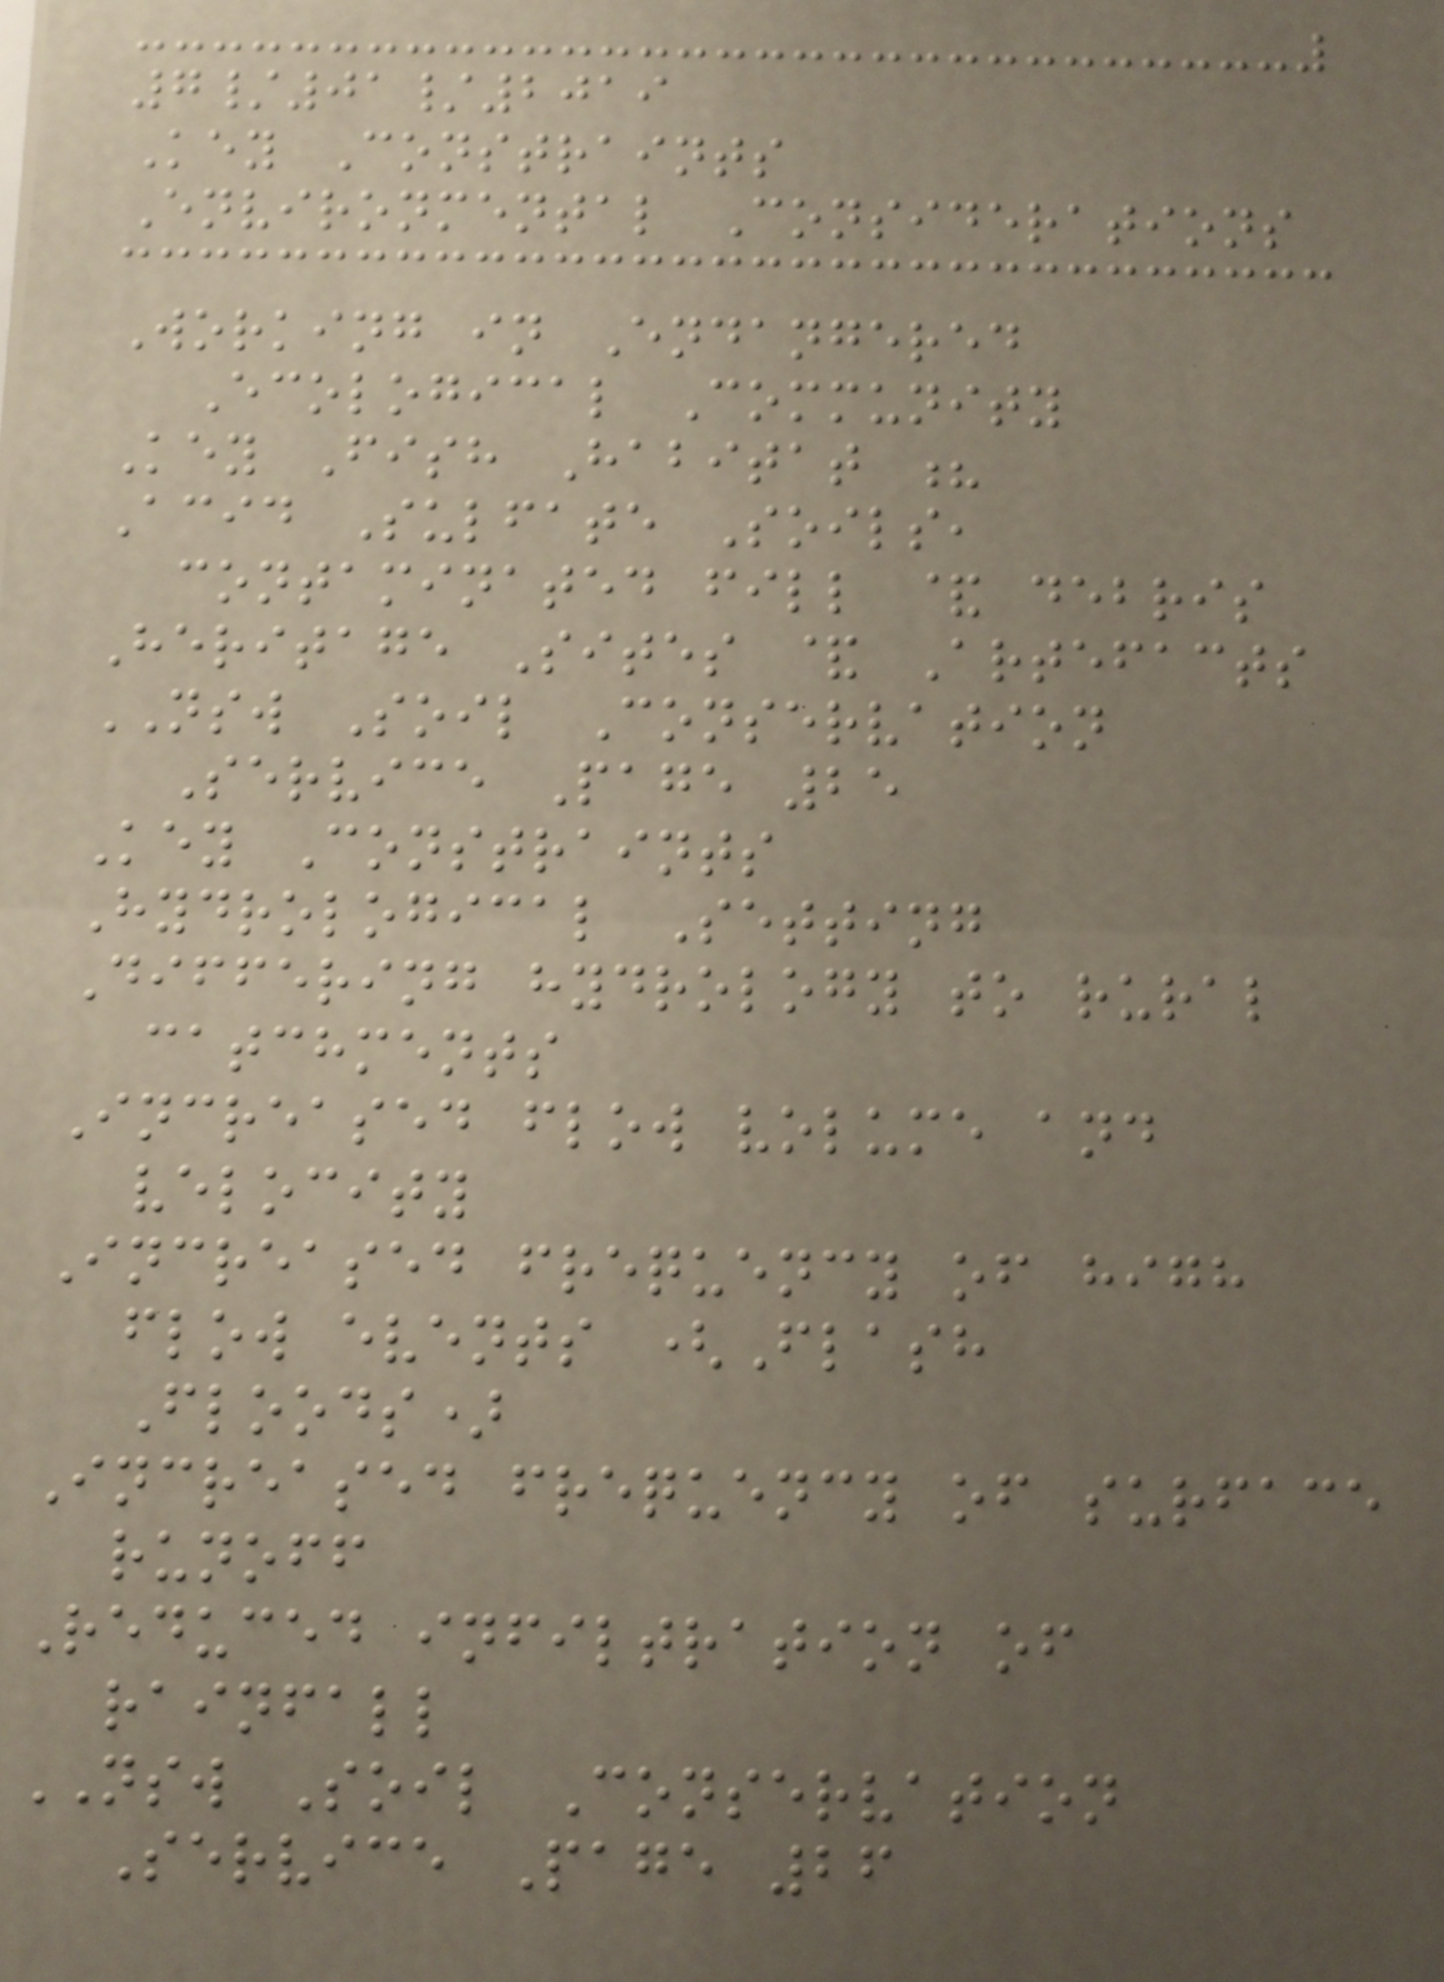7/01/2019
Key Constraints
Environmental Considerations
Working in Endangered
Ecological Community
Key Fish Habitat ?
Acid Sulfate Soils,
contaminated fill & debris
Heritage Sites & Artefacts
NSW Soil Conservation
Service Page 25
Key Constraints
Hydrological Setting
Differing hydrology to rural
catchments
Increased flow volume and
velocity
Increased frequency of high
flow events (Flash
Floods)
Increased frequency of surface
runoff
Reduced infiltration of
rainfall
NSW Soil Conservation
Service Page 26
